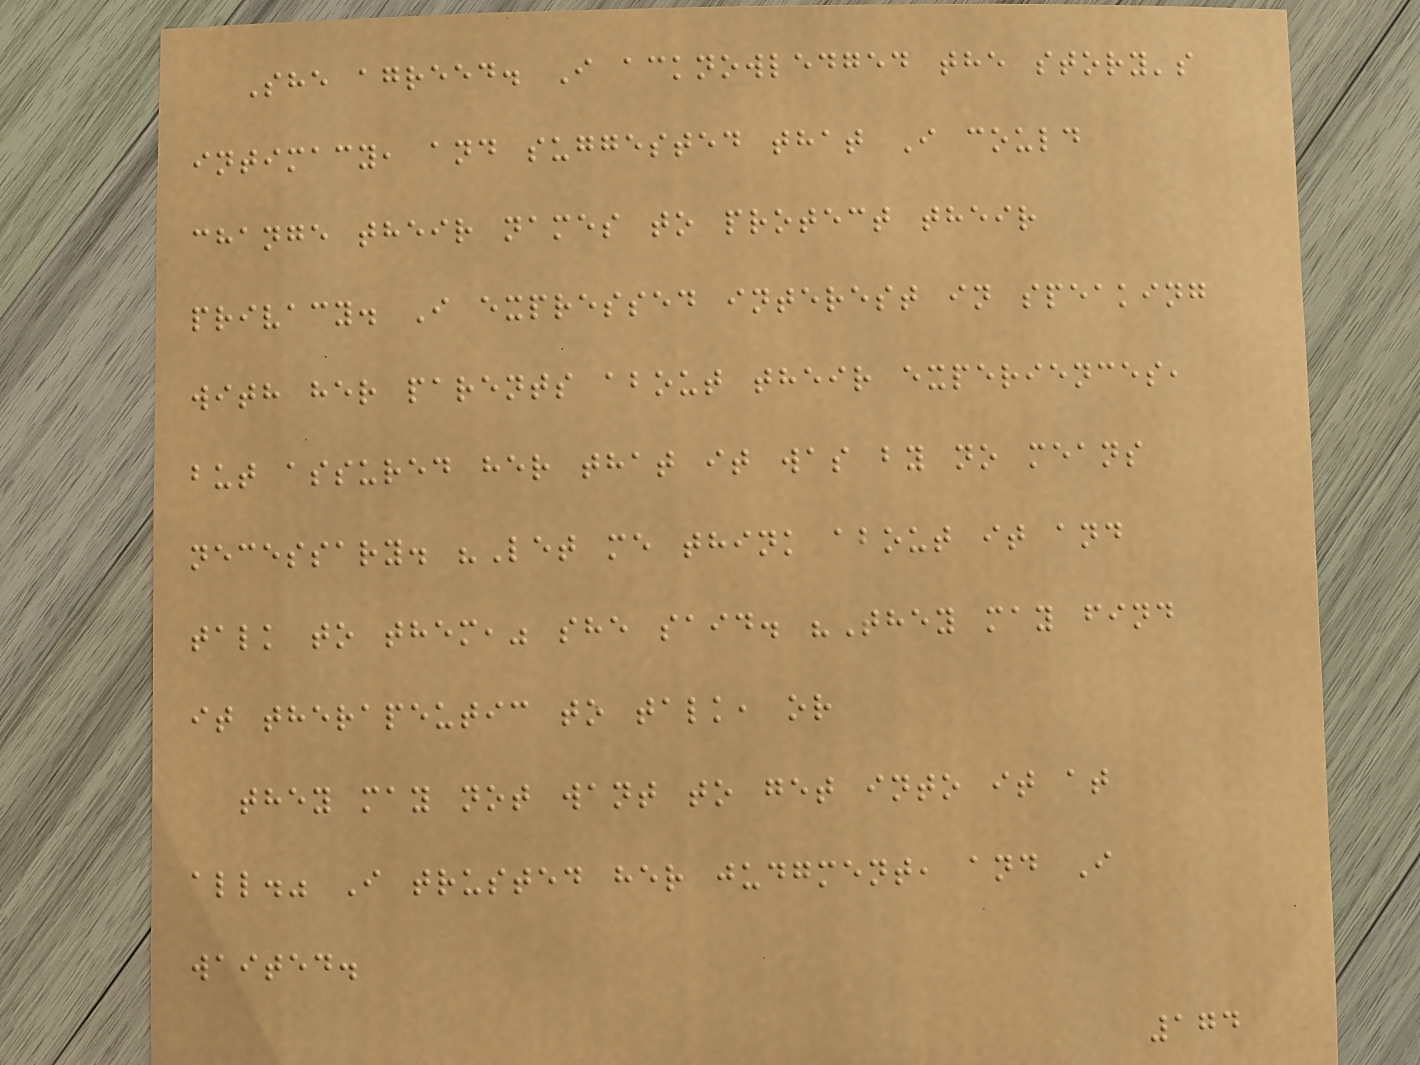She agreed. I acknowledged the story's
intimacy, and suggested that I could
change their names to protect their
privacy. I expressed interest in speaking
with her parents about their experiences,
but assured her that it was by no means
necessary. "Let me think about it and
talk to them," she said. "They may find
it therapeutic to talk, or
they may not want to get into it at
all." I trusted her judgment, and I
waited.
174
